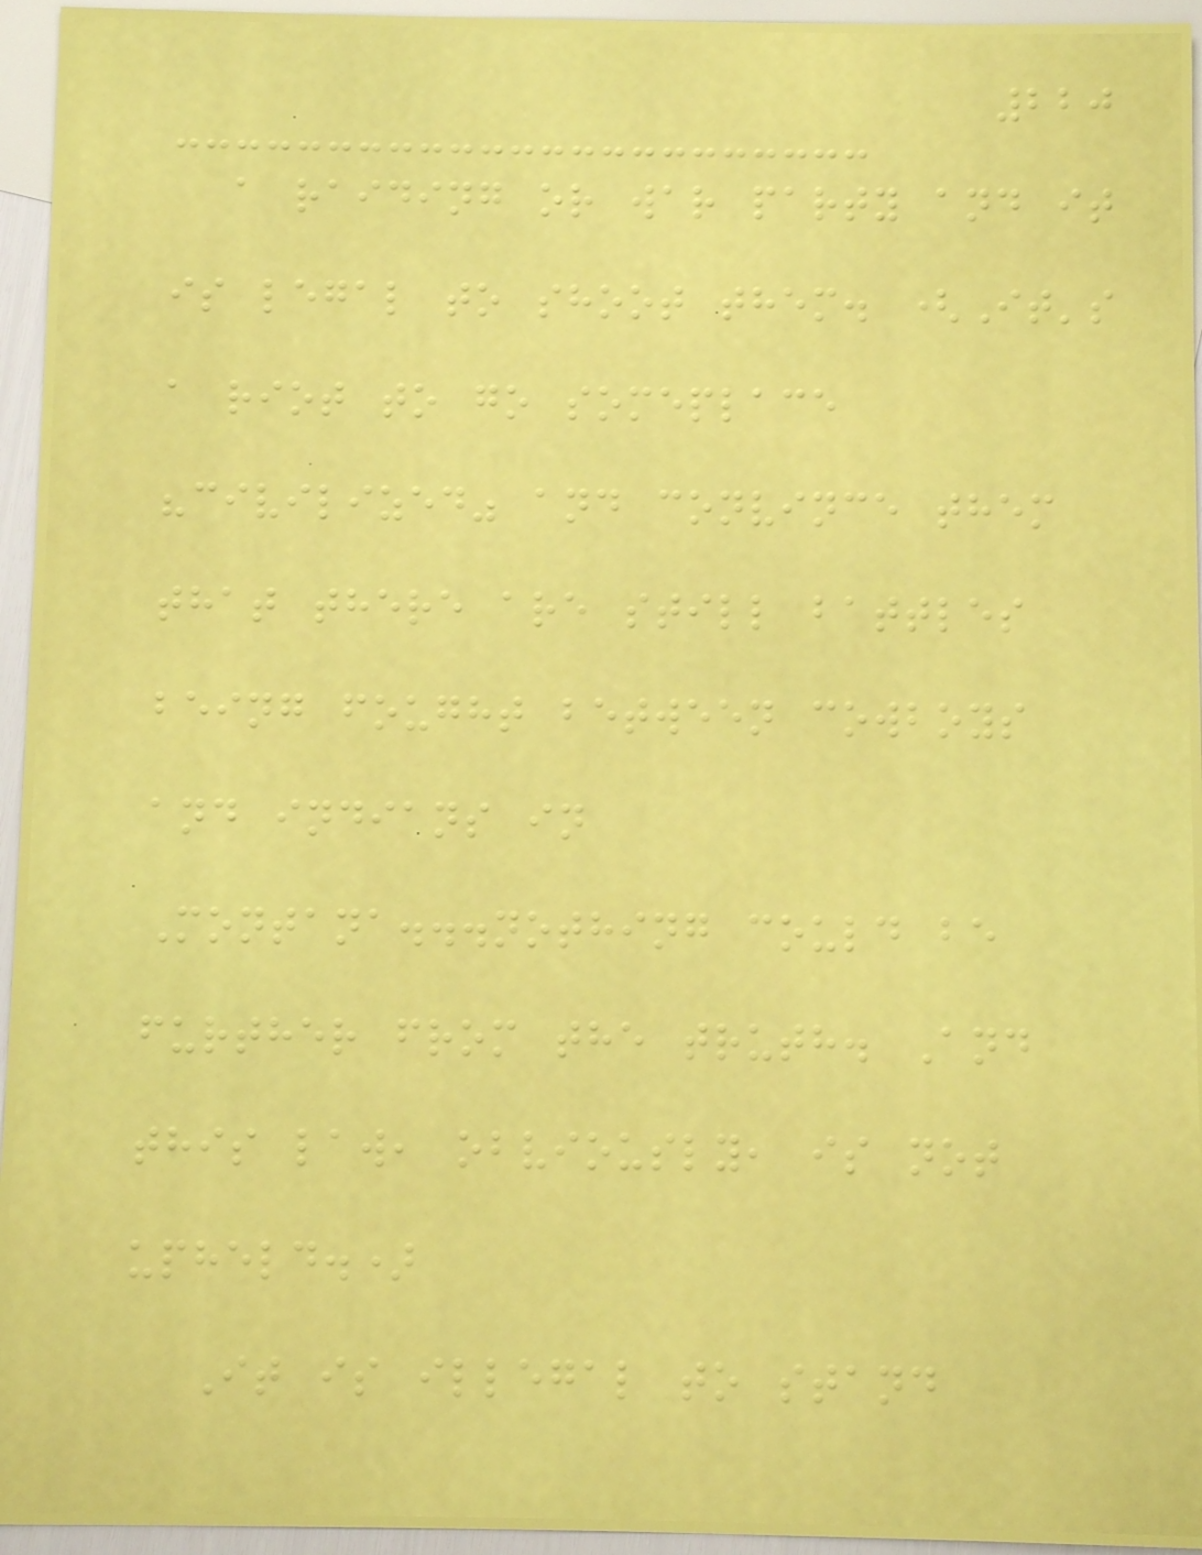220
a raiding or war party and it
is legal to shoot them. (It's
a riot to go someplace
"civilized" and convince them
that there are still battles
being fought between cowboys
and indians in
Montana...nothing could be
further from the truth. And
this law, obviously, is not
upheld.)
It is illegal to stand
